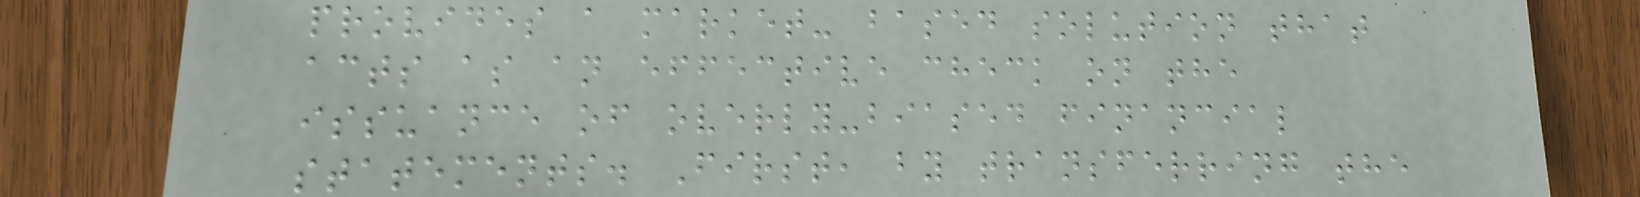provides a market- based solution that
acts as an effective check on the
issuance of overly-biased financial
statements. First, by transferring the
